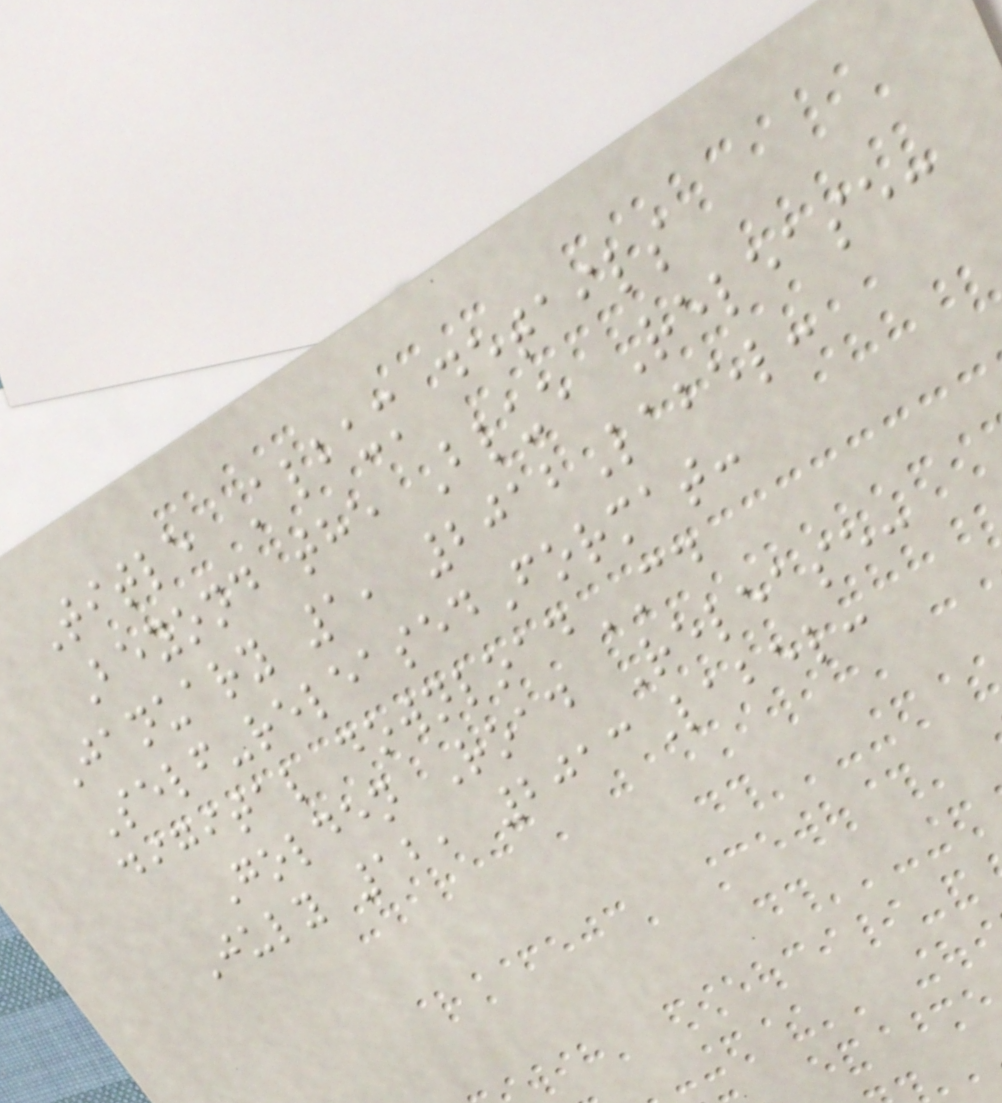Title Album details
Beyond the Blue Release:
January 1, 2012Label:
Self-releasedFormat:
digital downloadCD
Golden Road Release:
July 12, 2013Label:
